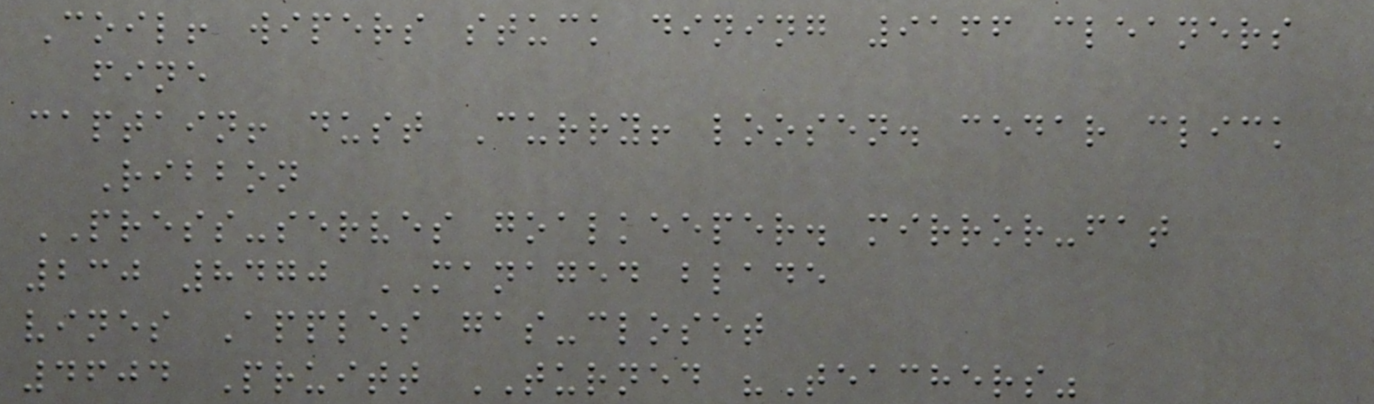Coil! wipers stuck dining 9166 cleaners
fine
captain! dust Curry! loosen. cedar click
Ribbon
PRESS-serves goalkeeper. mirror-fat
230 8470 MANAGED blade
vines Apples gas-closet
4604 Pruitt TURNED "Teachers"
